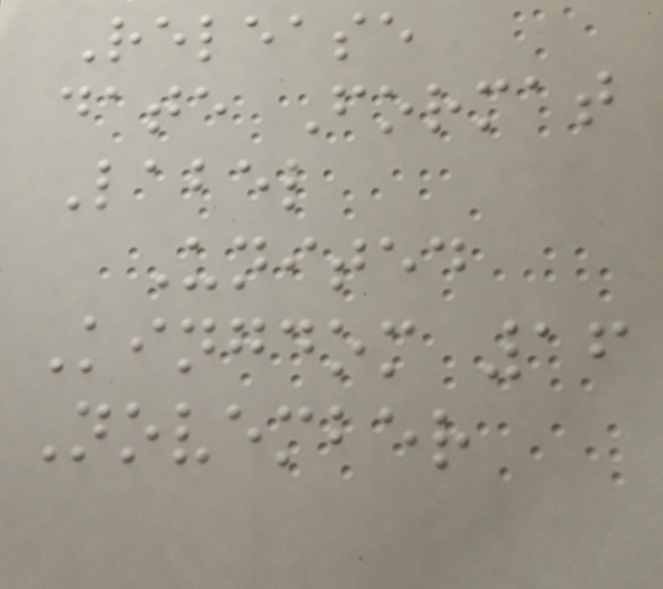Release
date Format
Label
United
Kingdom 16
November
